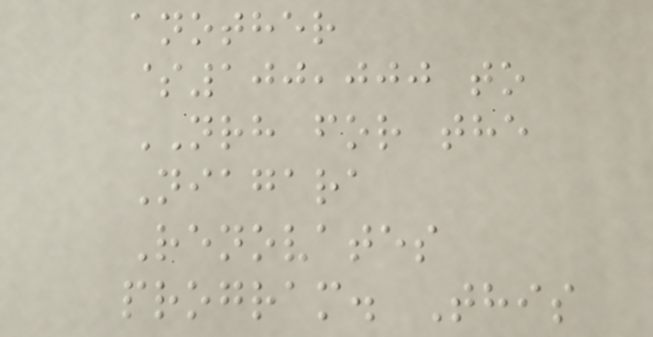another
$100,000 to
NRH for the
Niagara
Renovates
program. This
